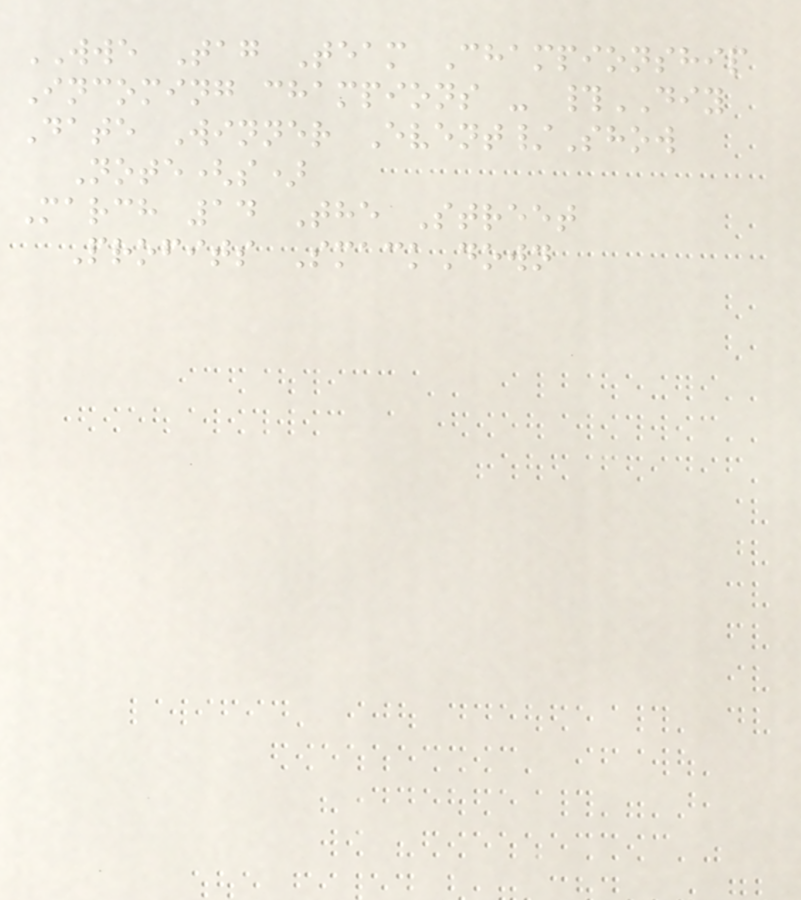WWE Tag Team Championship
Incoming champions - #DIY
Date Winner Event/Show
Note(s)
March 14 The Street
Profits SmackDown
